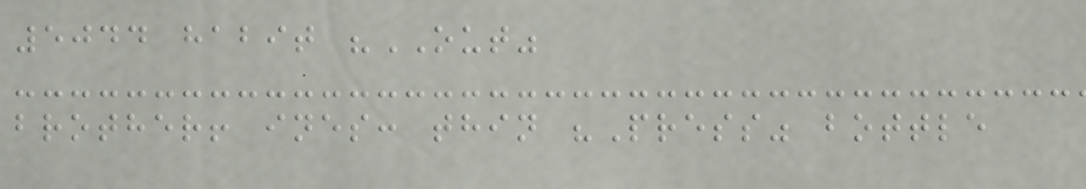5044 habit "OUT"
brother! ines: thin "Press" bottle
